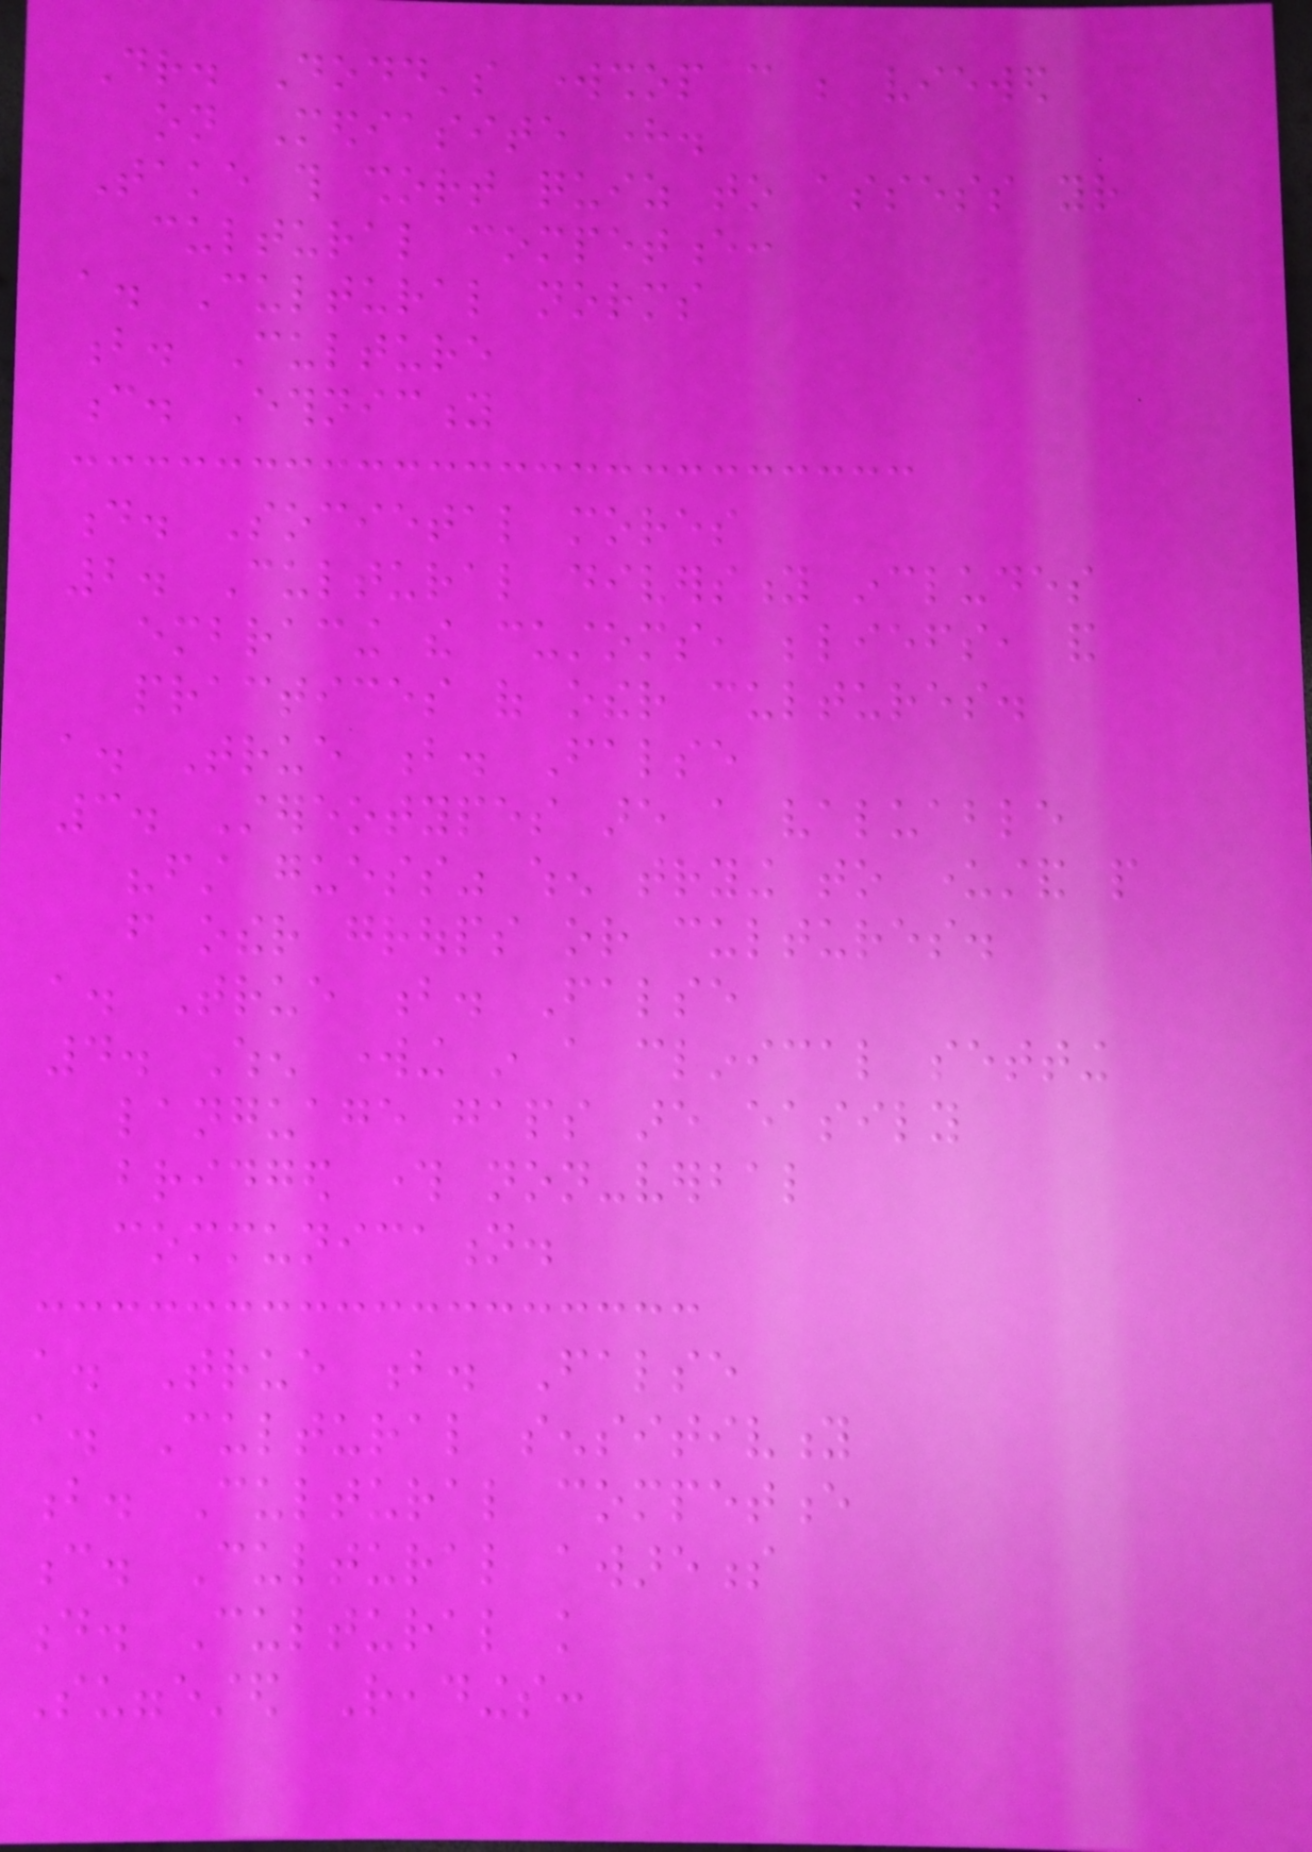Dr. Dodd's workshop can be viewed
on Mediasite here.
Take this short quiz to assess your
cultural competence:
a. Cultural norms
b. Culture
c. Ethnicity
d. Societal mores
2. Cultural diversity includes
embracing the customs, beliefs, and
practices of other cultures.
a. True b. False
3. Stereotypes are a valuable
"first guess" when trying to understand people
from other groups or cultures.
a. True b. False
4. When working in a clinical setting
language gaps are easily
bridged through non-verbal
communication.
a. True b. False
a. Cultural sensitivity
b. Cultural competence
c. Cultural awareness
d. Cultural knowledge
Suggested Readings:
